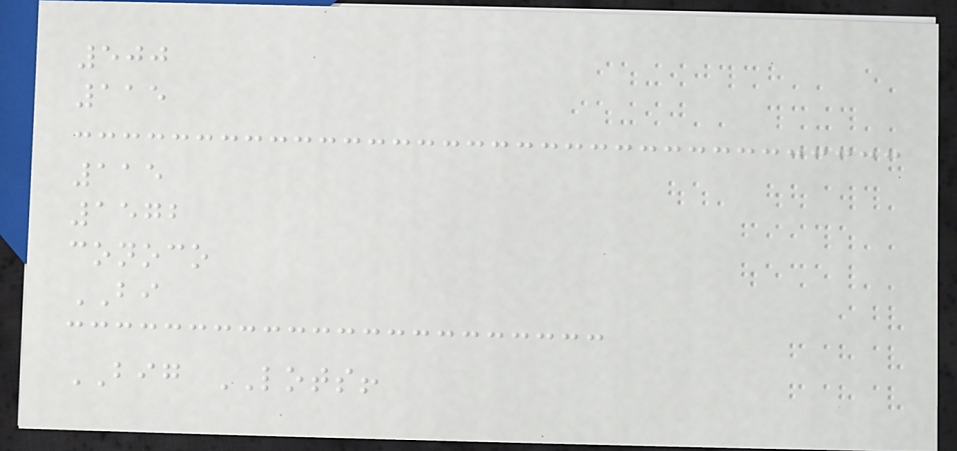500
115
115
1572
conoco
BI
BIG LOTS!
